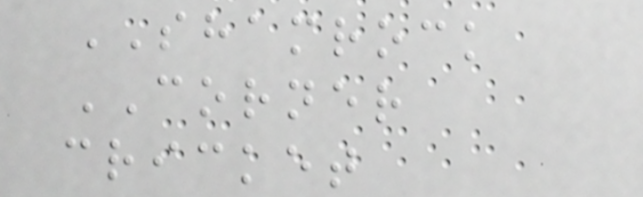SHAMROCK
CORNER
cricket
